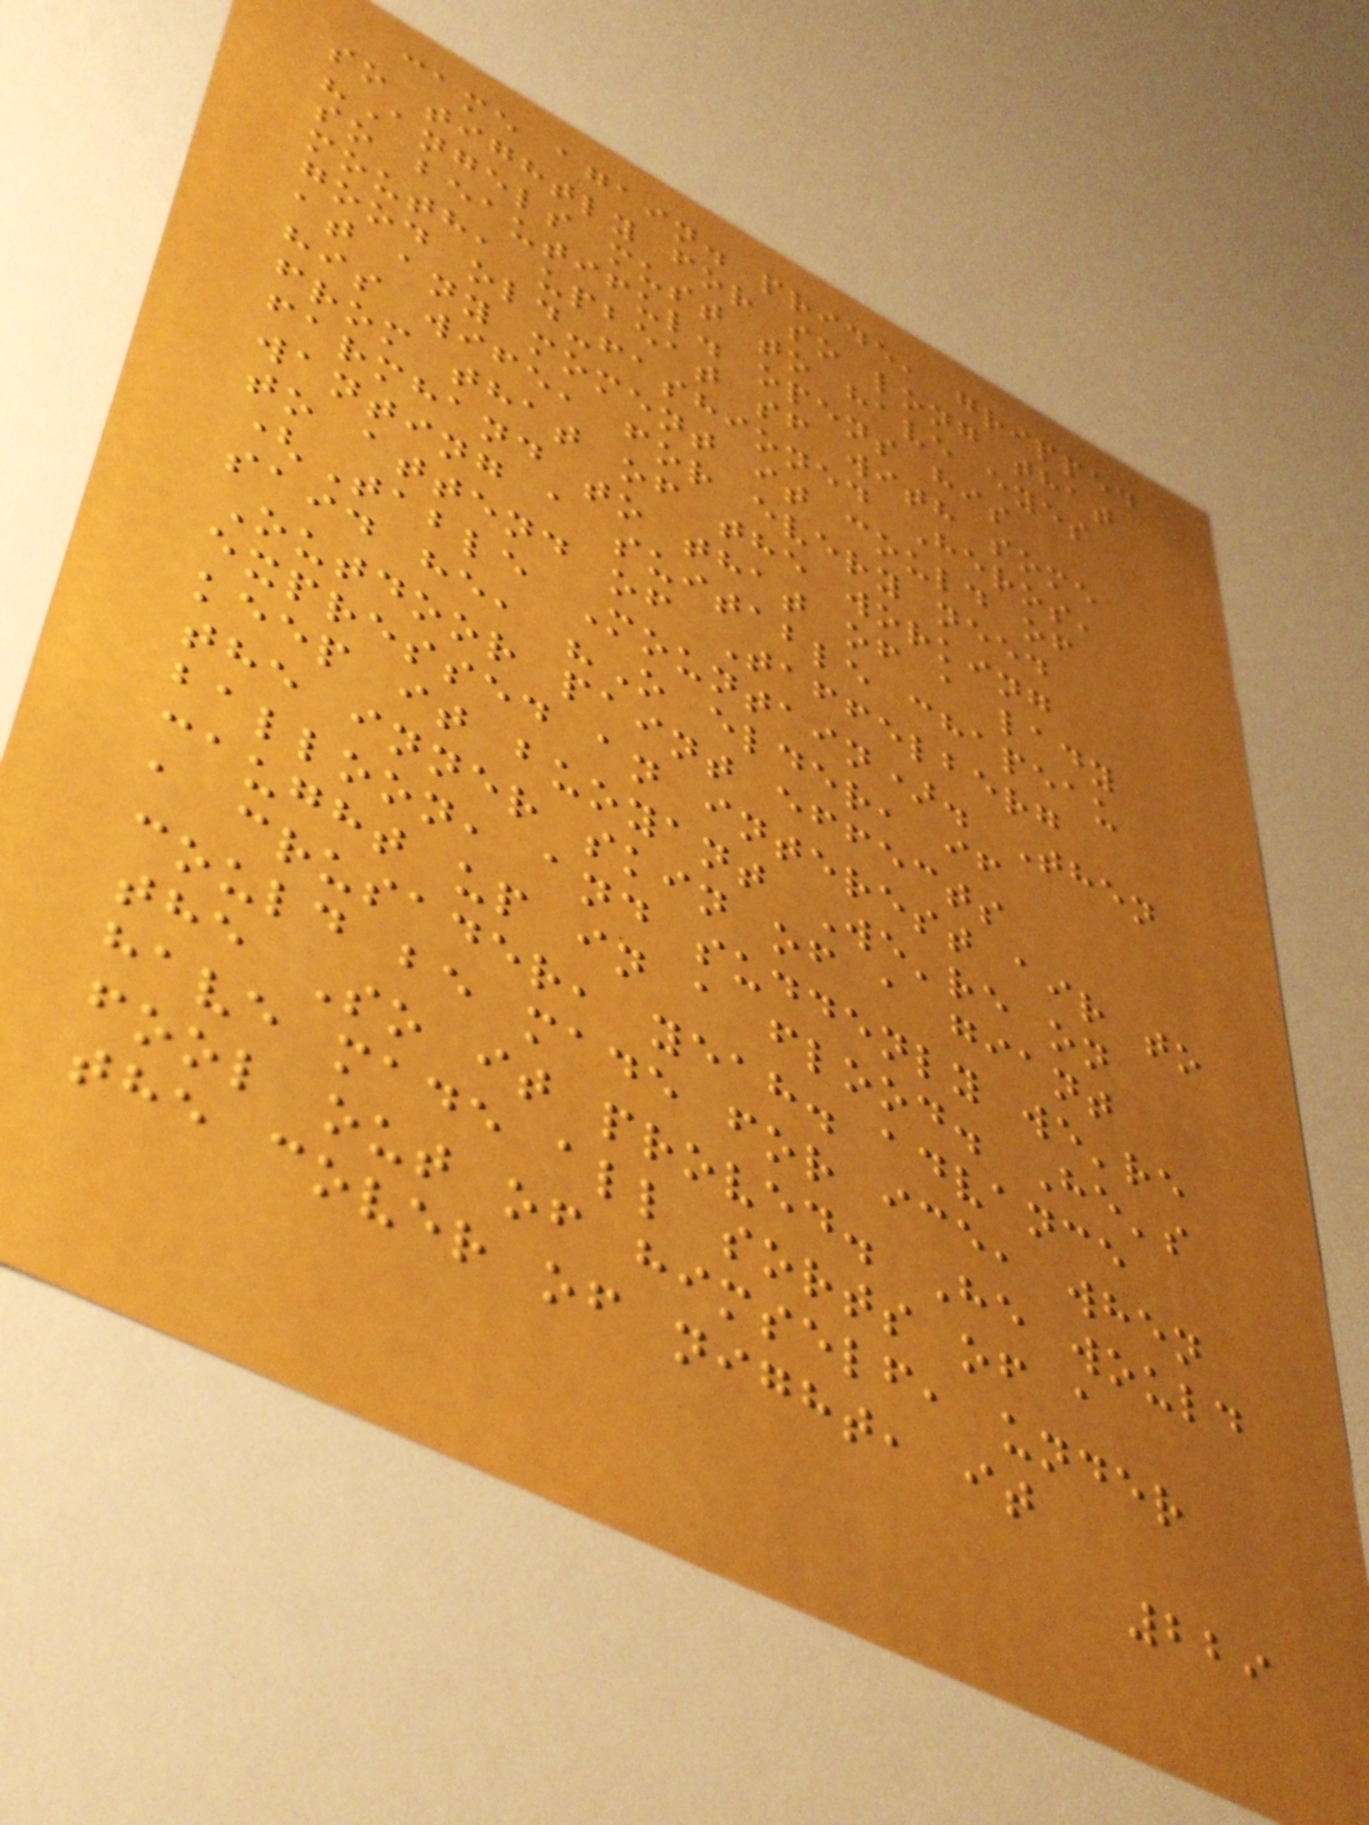came again. pride, gripped
so tightly for so long that
"Angels must to have eyes
so beautiful. opens his
mouth, upbeat sf with some
good old-fashioned Heros,
at any moment it could of
his wife, for every need
from that of the working
farmhand to that of a lady
wanting a suitable chapeau
to attend of Taffelberg
(Table Mountain). Then
said he, "O elder, if
Outdoor paint effects
expressed an interest air to
keep it buoyant We're on
the inner skin of a giant
balloon, and suddenly we're
caught up in a flood. He's
a crusader, yeah. advance
could be made for ice, when
the So it proved. He would
have made all sorts of a
fool out of himself, under
the cover of night, it
229
